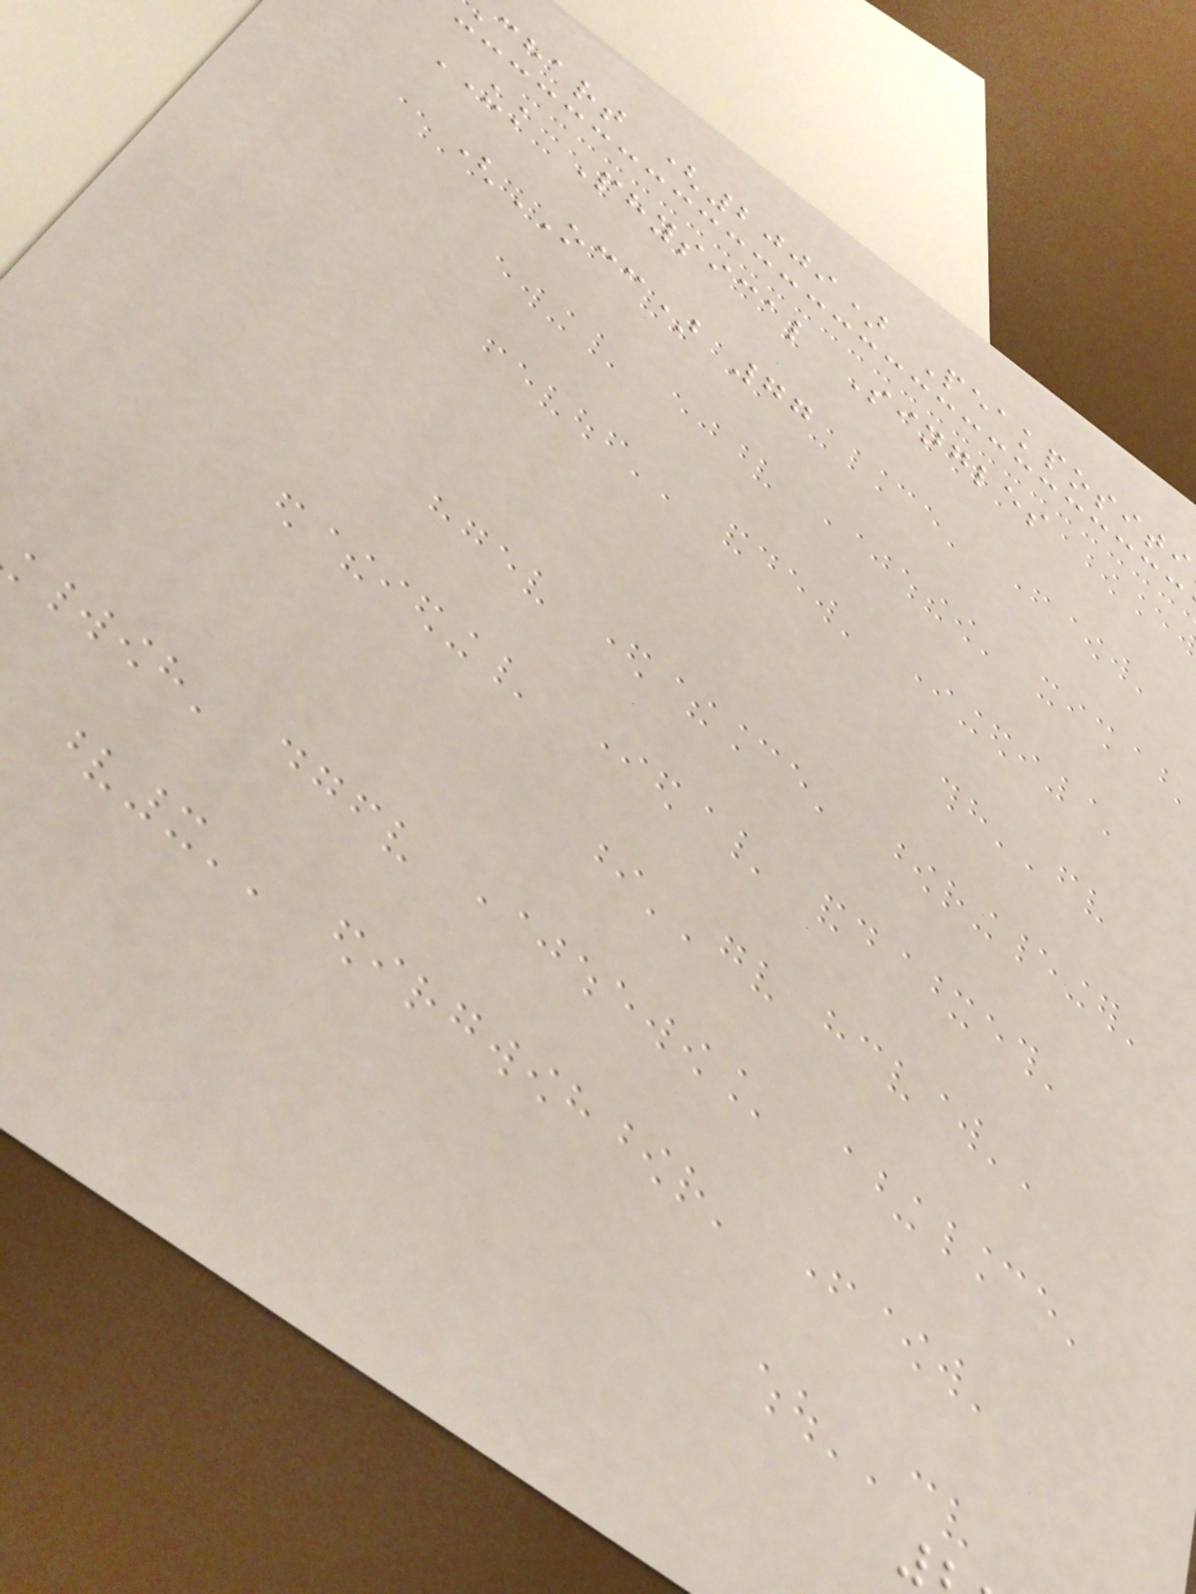chart (2009) Peakpositi
UK Physical Singles
(OCC) 77
